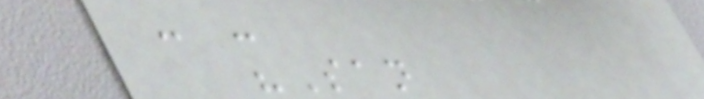- -
"San
